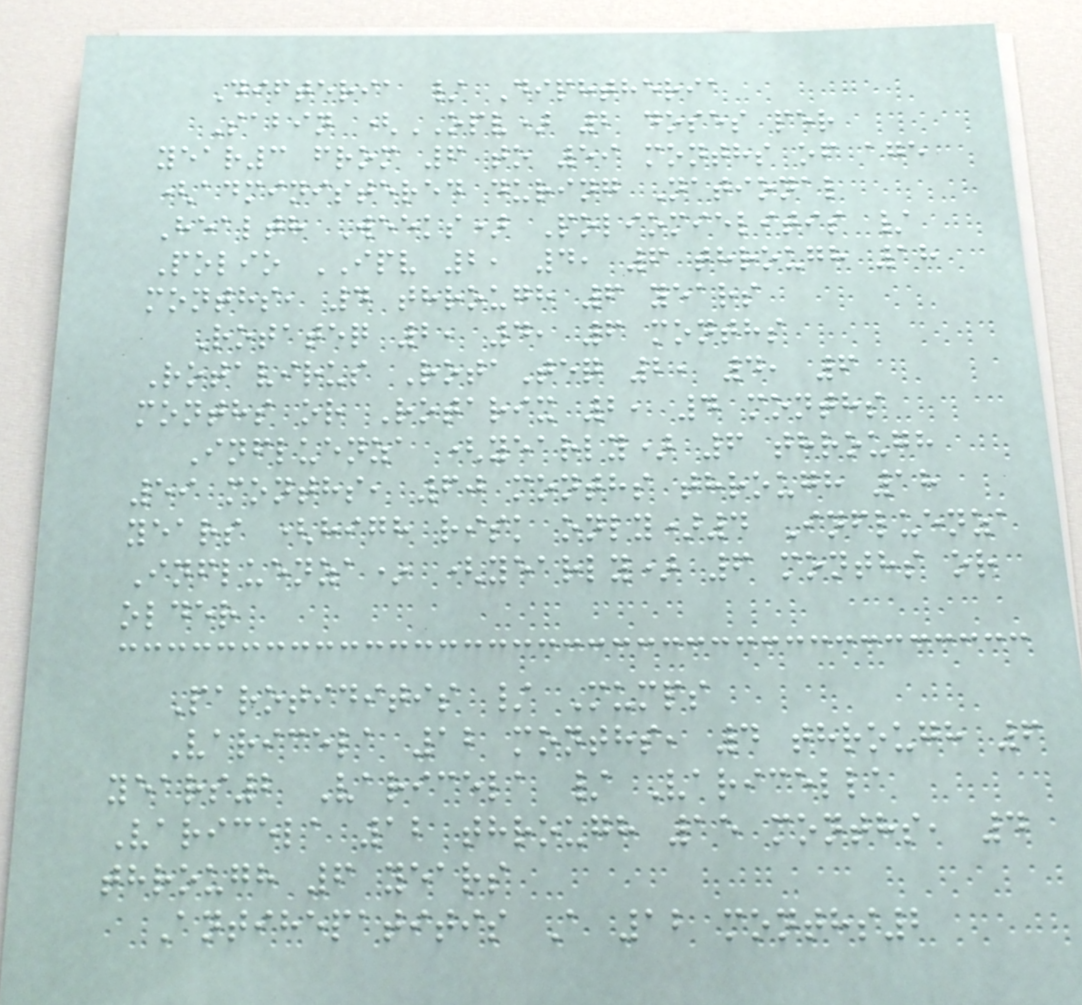Difteria / Diphtheria
Sabin (OPV) 2 doses per
year3 from 6 to 59 months of age
(administered during National
Health Weeks) Poliomielitis /
Polio IPV 2, 4, 6 through 18
months, 4 through 6 years
Rotateq 2, 4, 6 months
Rotavirus RotaTeq 2, 4, 6
months or Rotarix 2, 4 months
Influenza (yearly) 6 through
59 months, 60 months through 18
years (high risk only)4 Influenza
Influenza* (yearly) 6 months or
older
Parotiditis / Mumps
Varicela 12 months, 4 through 6
years2 Varicela / Varicella
Varicela 12 through 15 months, 4
through 6 years
Antihepatitis A 12 months2
